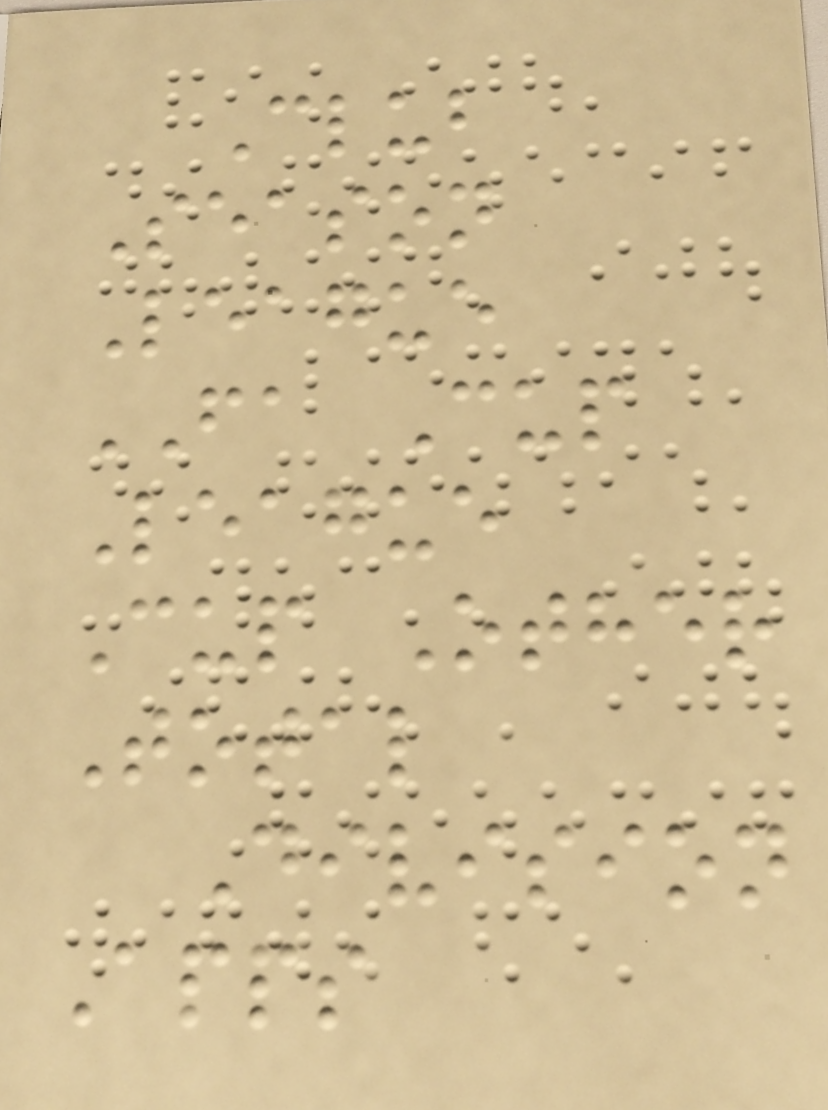Club
Season
League
FA Cup
League
Cup Other
Total
Division
Apps
